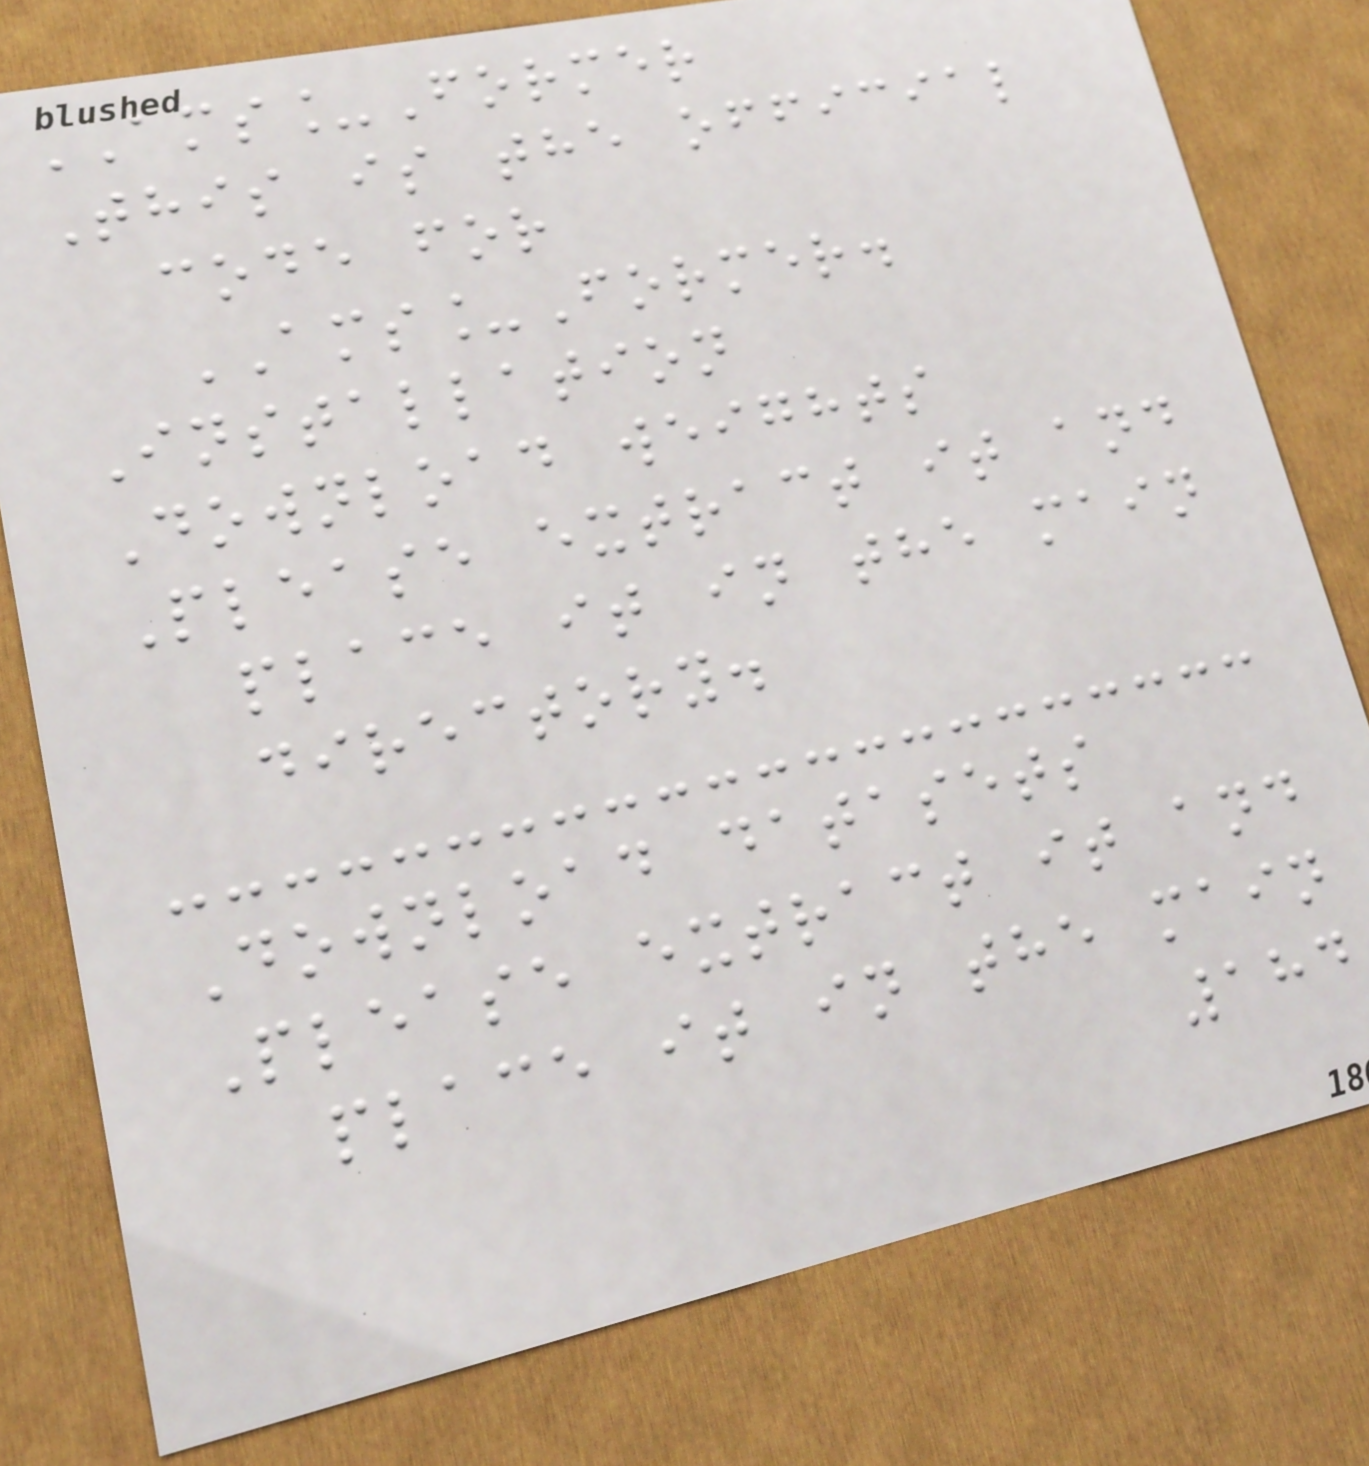AMS_Former
This is the official
code for
AMS_Former.
Installation
Download weights
Please extract it and
place it in the main
directory.
Download datasets
Please extract it and
place it in the main
184
